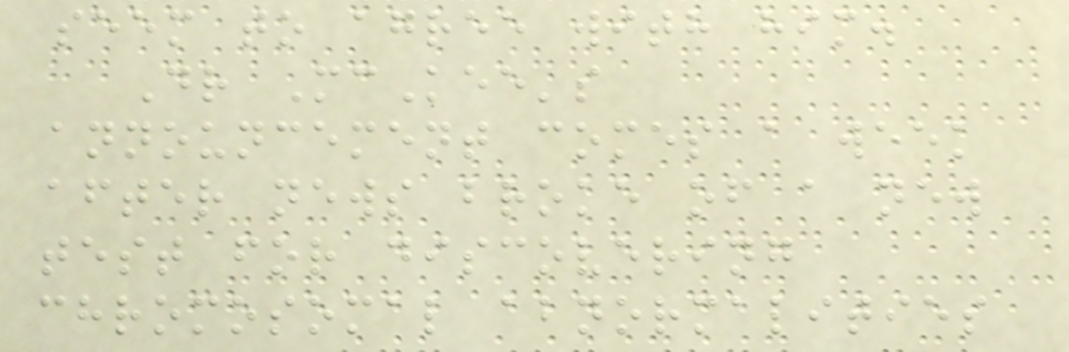seem to agree with him.
Dr McKee's
announcement comes a week
after news broke of a new
test for discovering
chromosomal abnormalities
